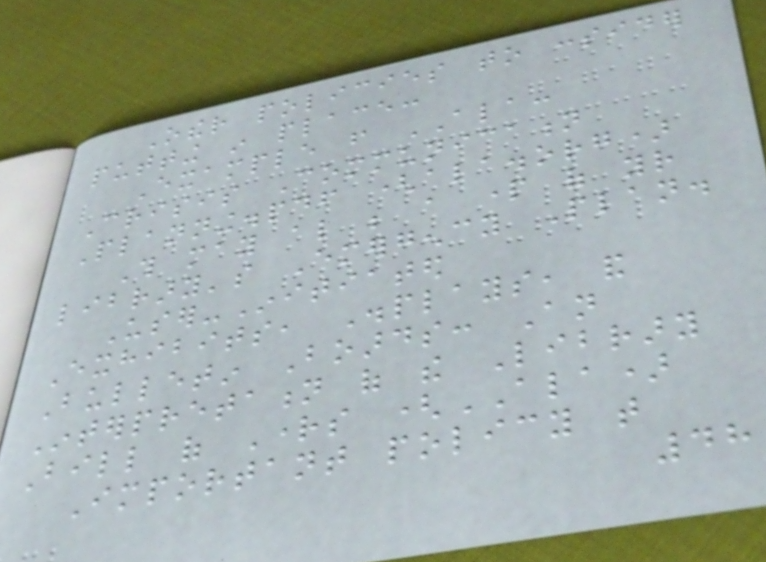Other policies to consider
putting in place:
Example from ALA:
Crisis Communication
Planning.pdf (ala.org)
This may also be a part of your
library's Emergency Plan.
User-Initiated
Exhibits, Displays, and
Bulletin Boards: An
Interpretation of the Library
Bill of Rights (ALA)
Important policy that
48
